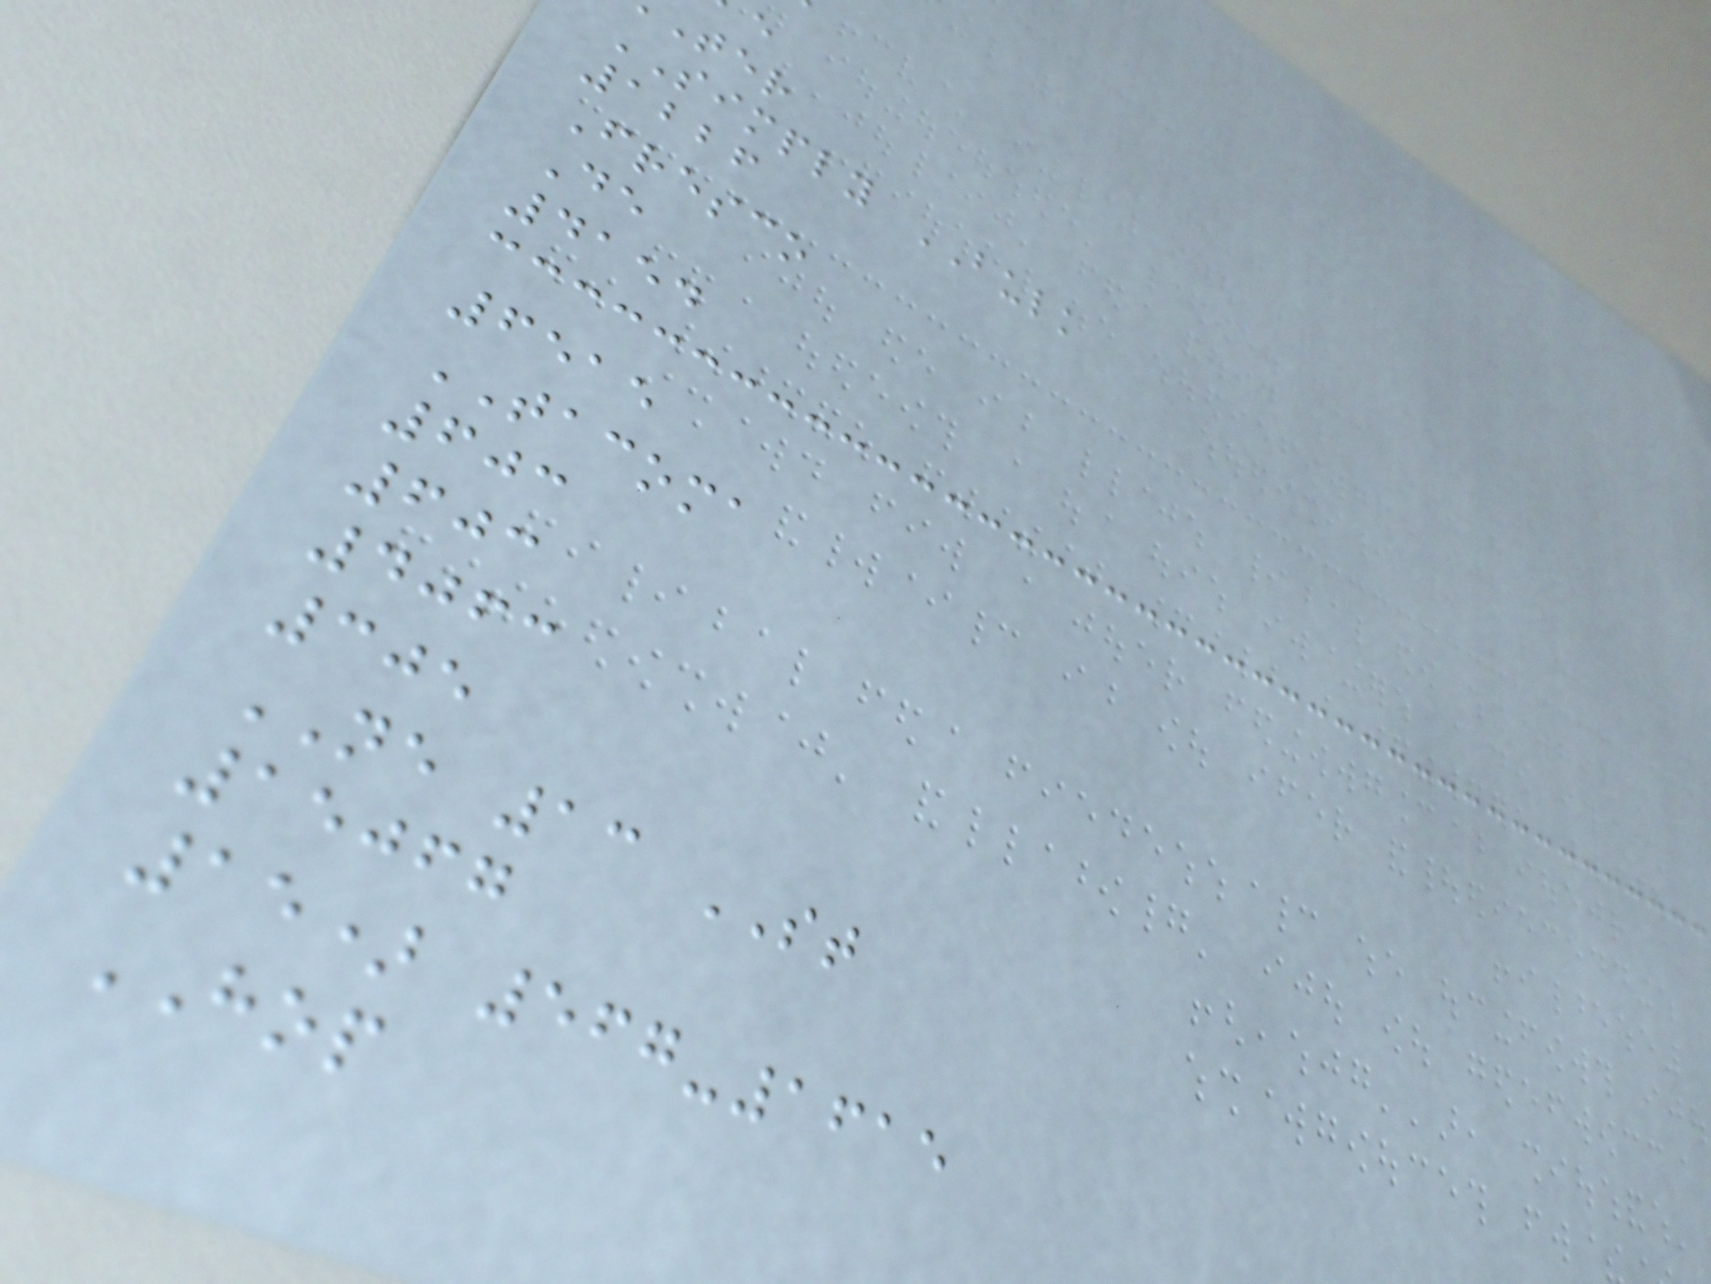SIMPLY BULK
1226
Fresco
De
4154
6515
TACOMA
603
603
4063
305
NE 13 ST
15067
15) 567-1615
HOP
